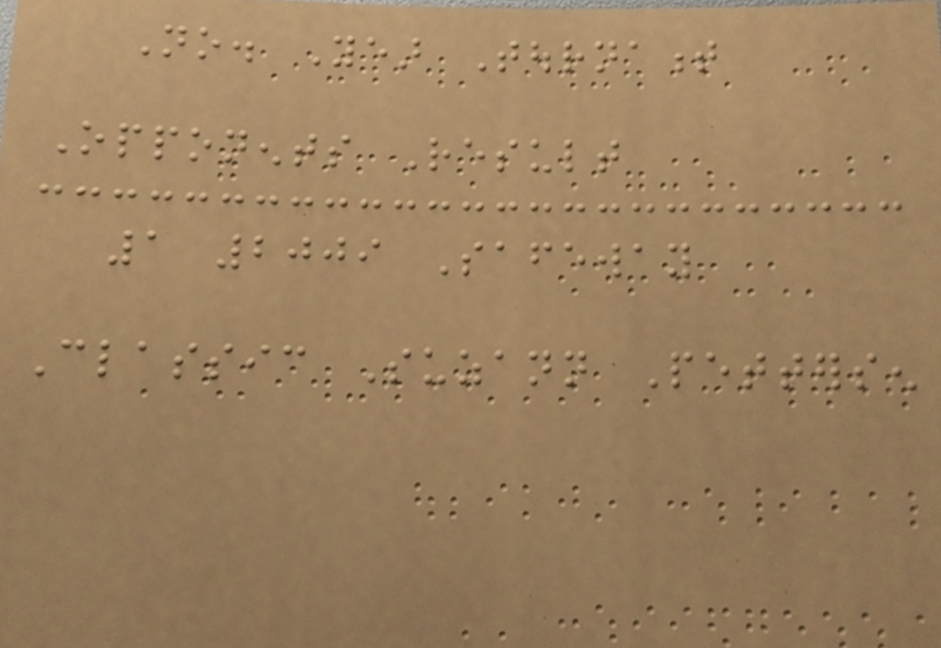No. Year Tournament
Opponents Result
1 2009 Safeway
Classic Suzann Pettersen
